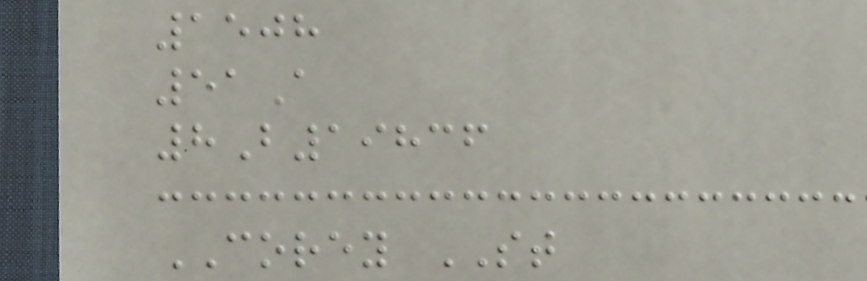1508
51A
8B19836
COREY ST
